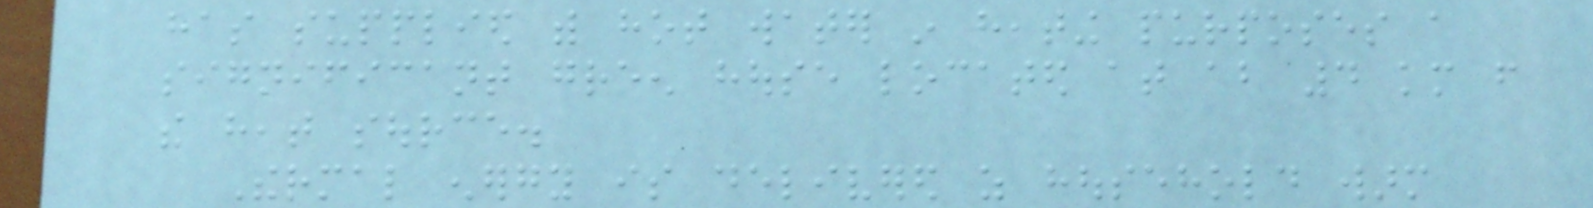has supplied with hot water in heating purposes a
significant green house located at about 4 km from
the heat source.
Thermal energy is delivered as household warm
